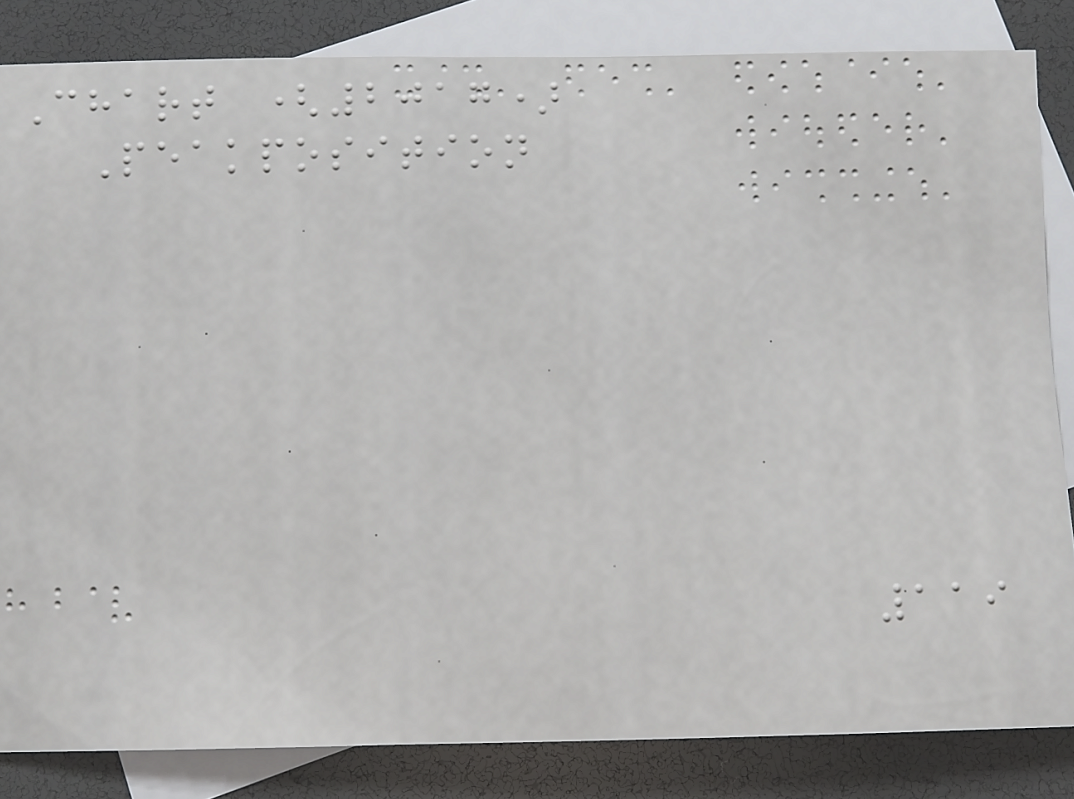Chart (2017)
Peakposition
119
